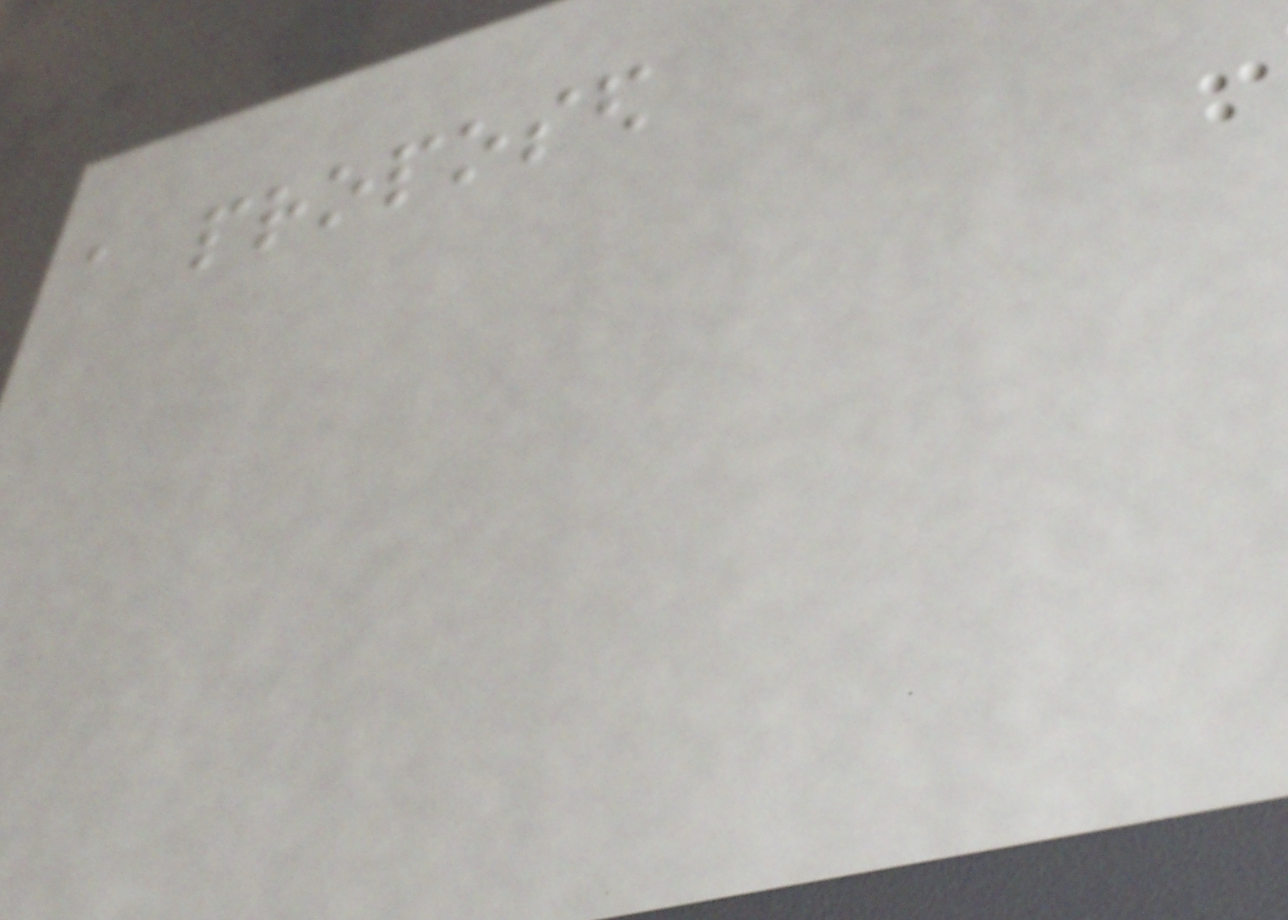a proposed
